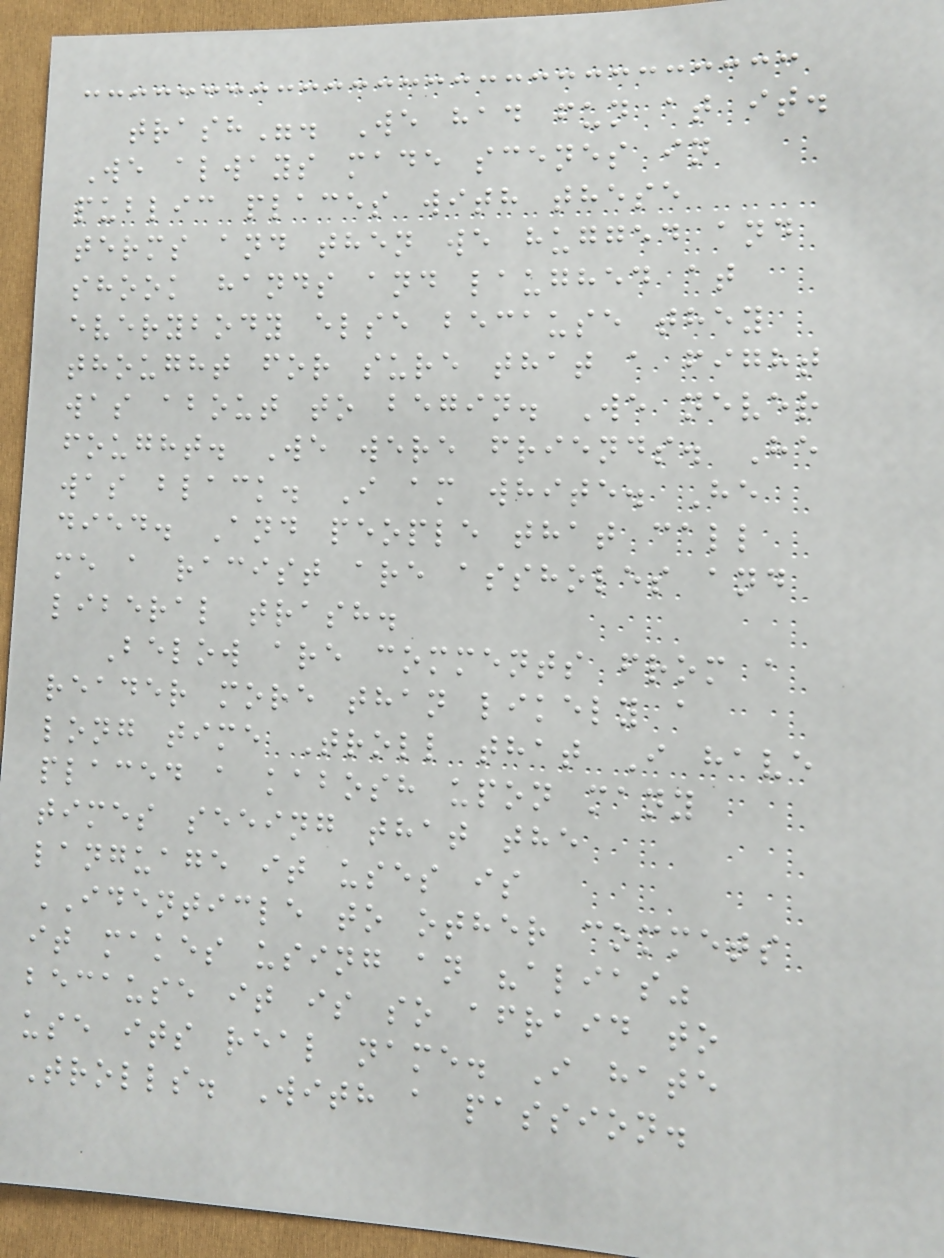trash". We had fun at it.
We always made scenes in
public places with these
terms and then we hugged and
shook hands and laughed at
everybody else because they
thought for sure that a fight
was about to begin. We never
fought. We were friends. He
was black. I am white. He
died. And people that call
me a racist are assholes and
liberal trash.
Below are comments from a
reader more than likely a
long time Troll that I have
placed a kabosh upon many
times seeing that the
language it uses is
IDENTICLE to other commets
it makes using an "alias"
because it is so afraid to
use its real name. I hate
Trolls. With a passion.
